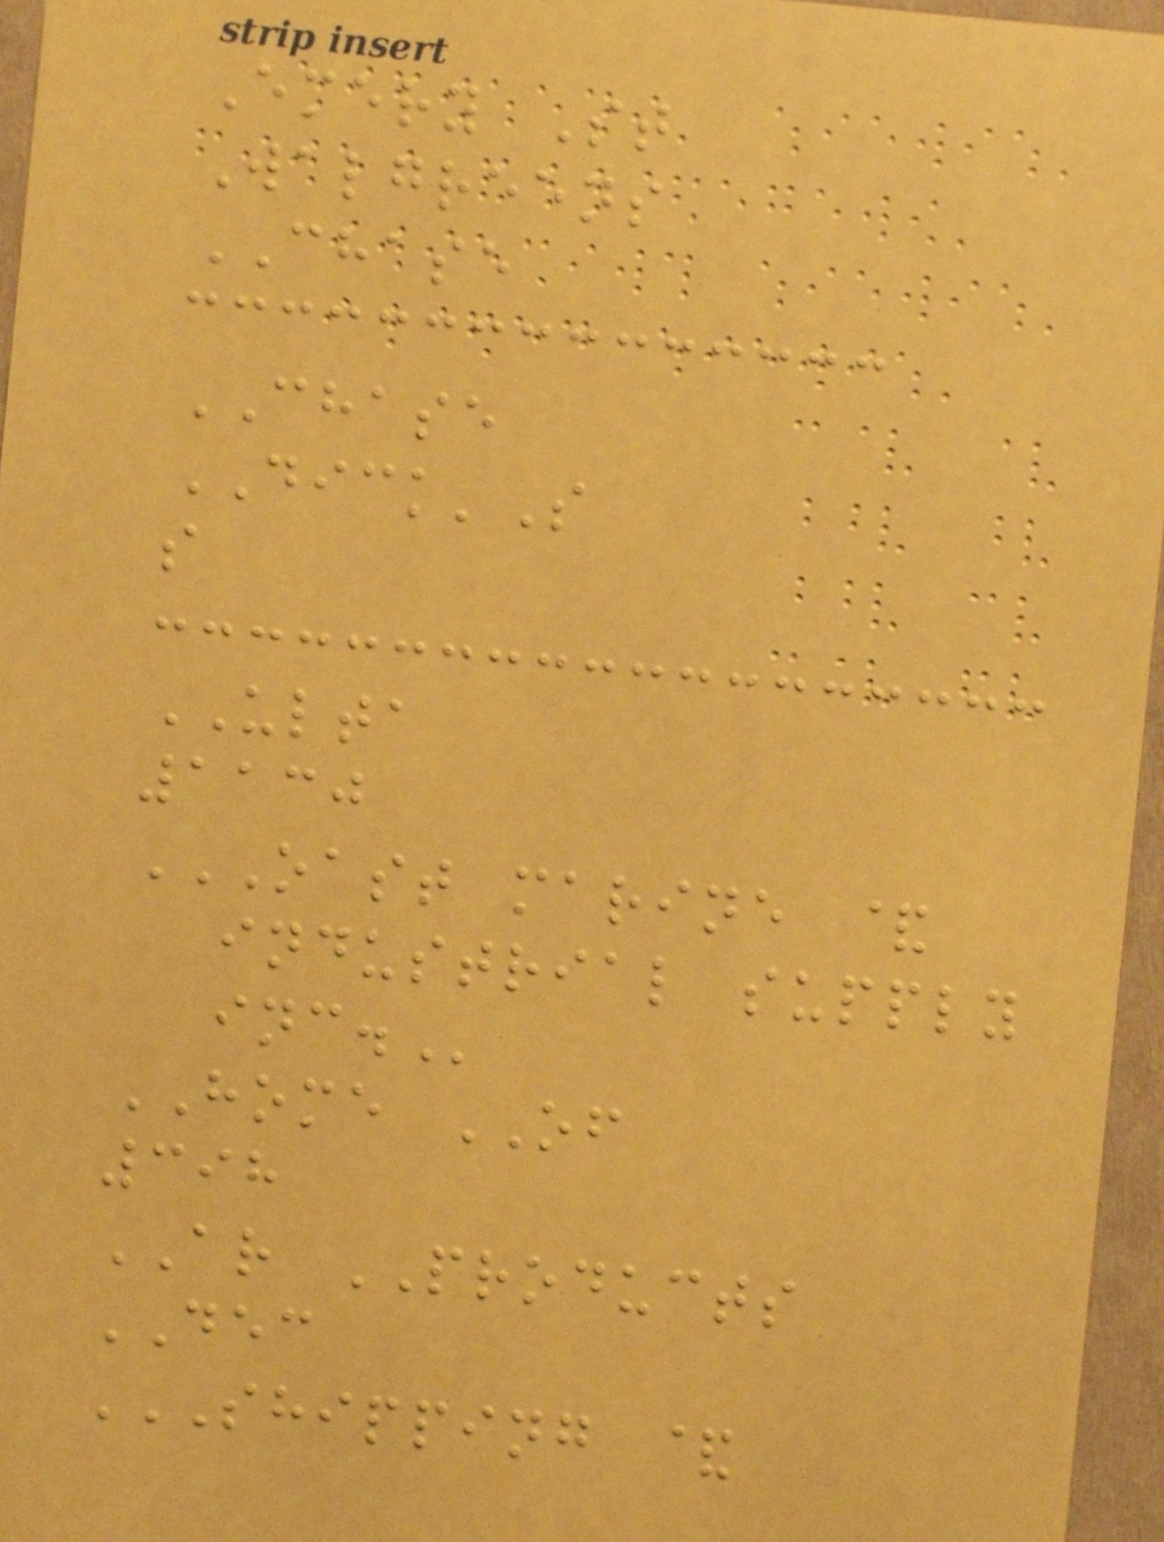Emery St
Walgreens
CHASE
CHASE
DICK'S
s
ULTA
1130
OAST MARINE &
INDUSTRIAL SUPPLY
INC.
HOME OF
398
AR PRODUCTS
DEC
SHIPPING &
